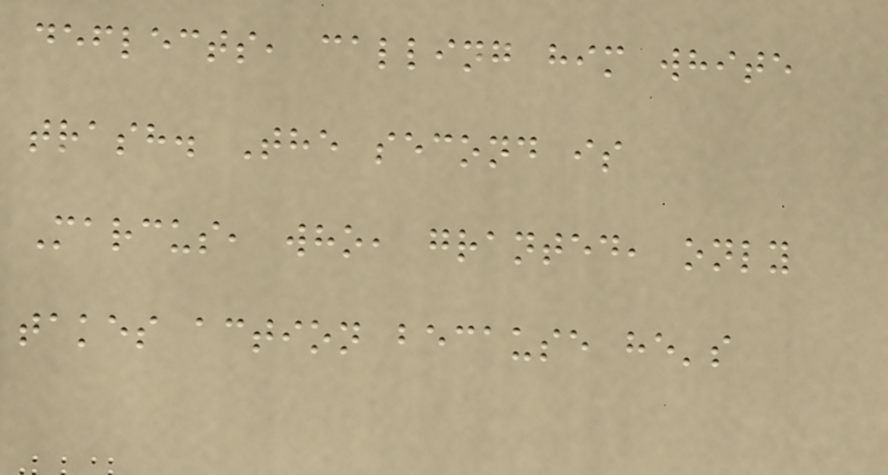deflects, calling him white
trash. The second is
Marcus, who, granted, only
takes action because he's
